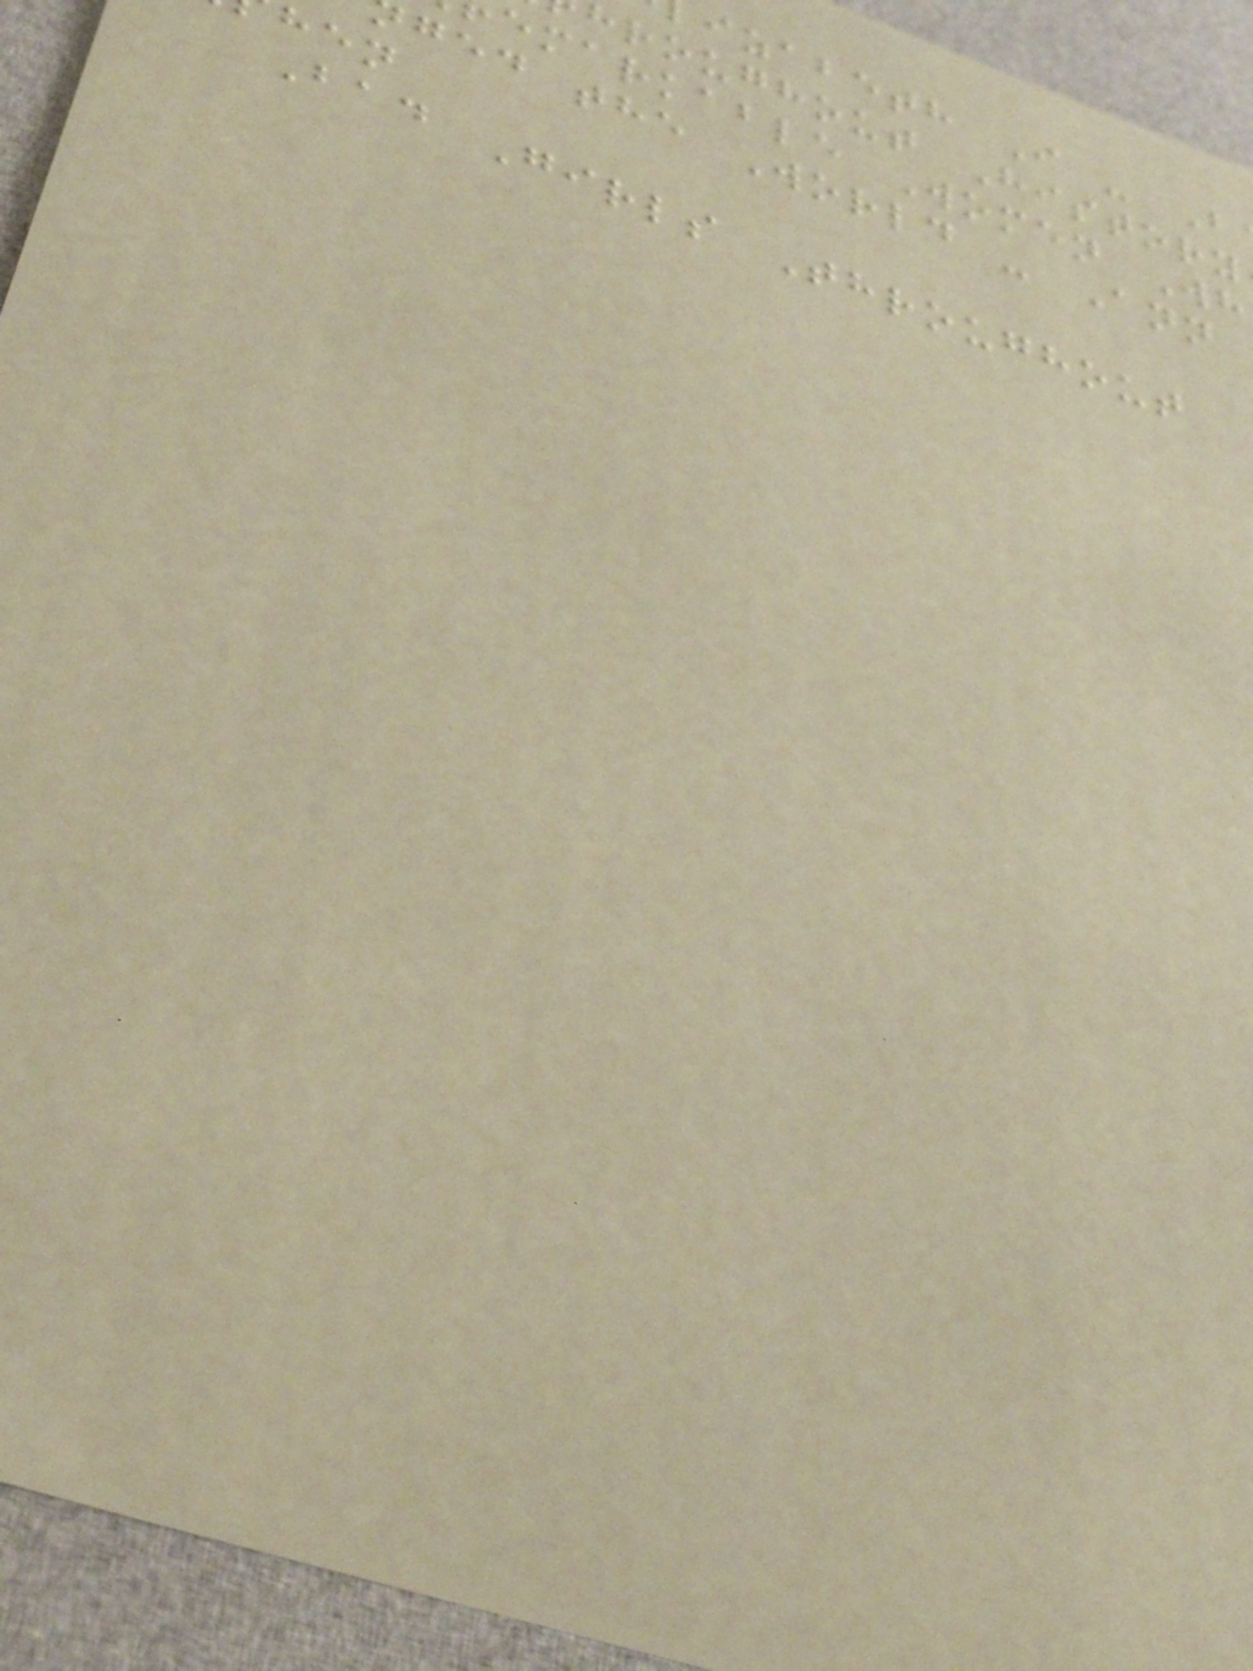izabeth I - B
hroughout History
emarkable Women Wh
ged the World - Ann
Bad Girls Throughout
